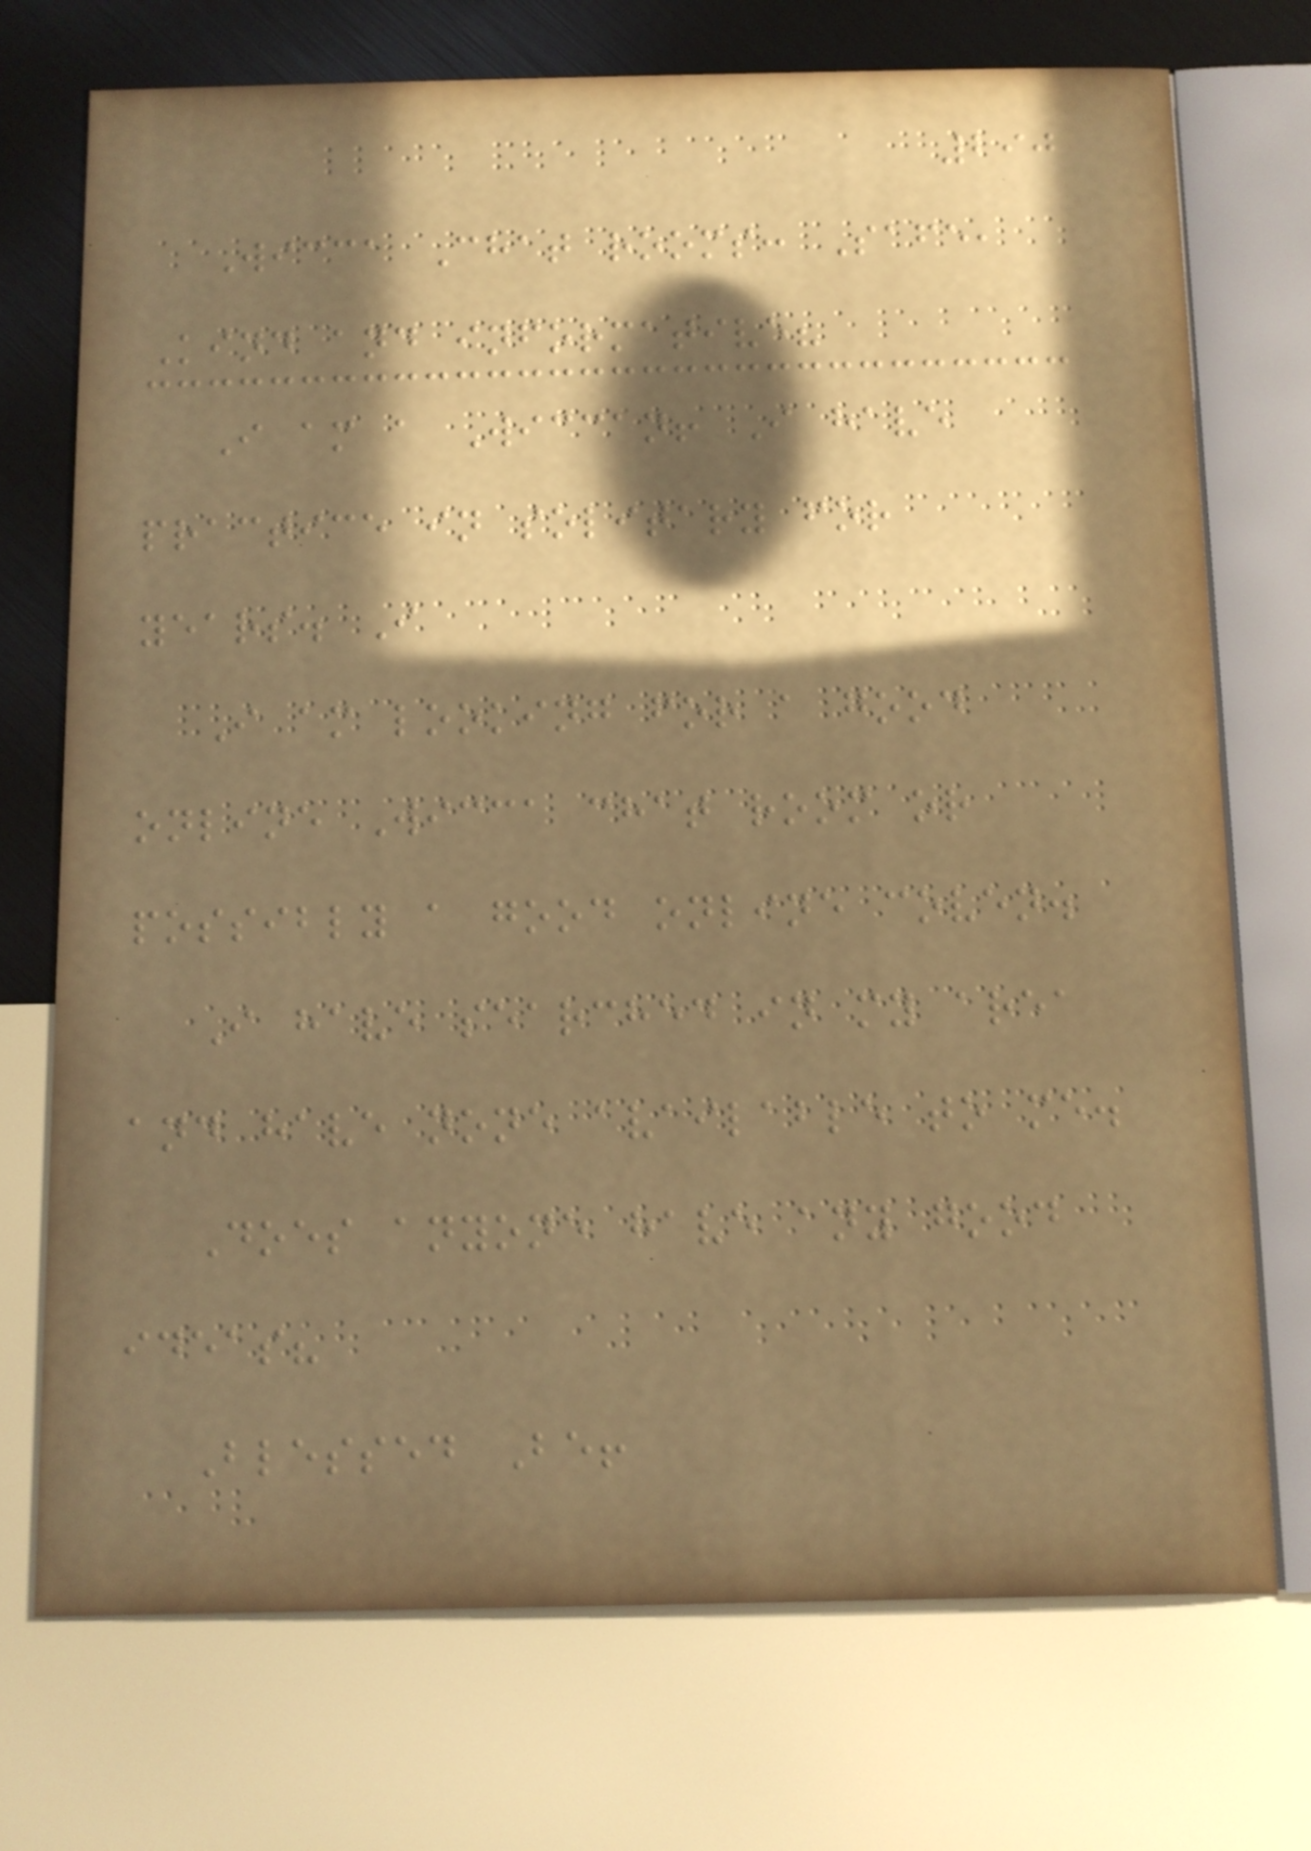290
Wicca Chat rooms: Safe,
Kind and informative?
I am a Wiccan! I have
practice in solitary for
years. I
I am looking for a good
online Wicca chat room or
possibly a good online coven.
I have searched in my area
and have none available to me.
Does anyone have any good
ideas?
Blessed Be!
